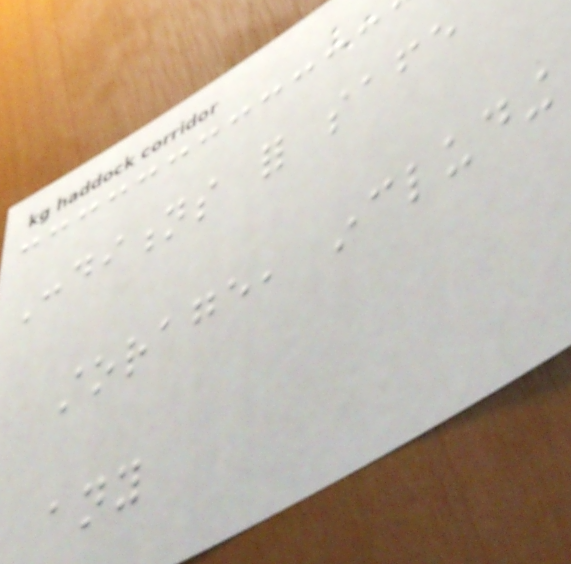Conditions for safe
storage, including
any
